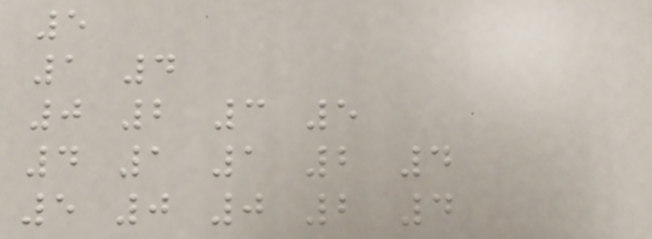5
1 4
0 2 3 5
4 1 1 2 4
5 0 0 2 4
